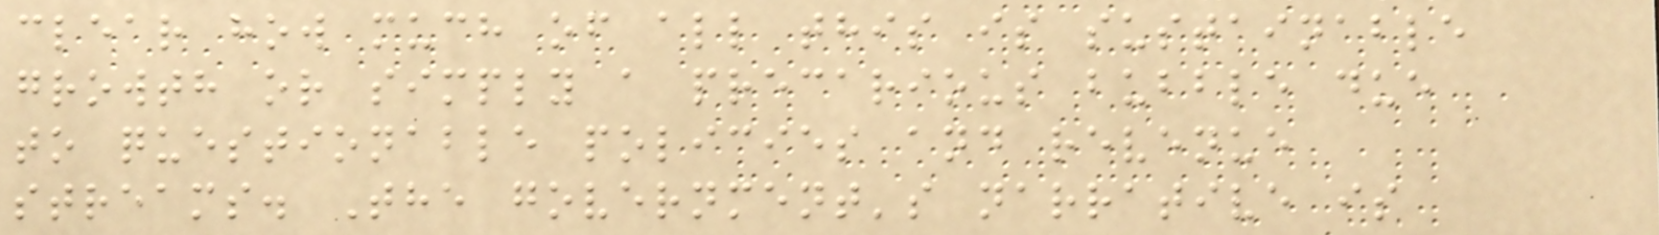clear how much of all this is sustainable
growth or simply a precarious bubble due
to questionable policies and revenue
streams. The government's narrative is
